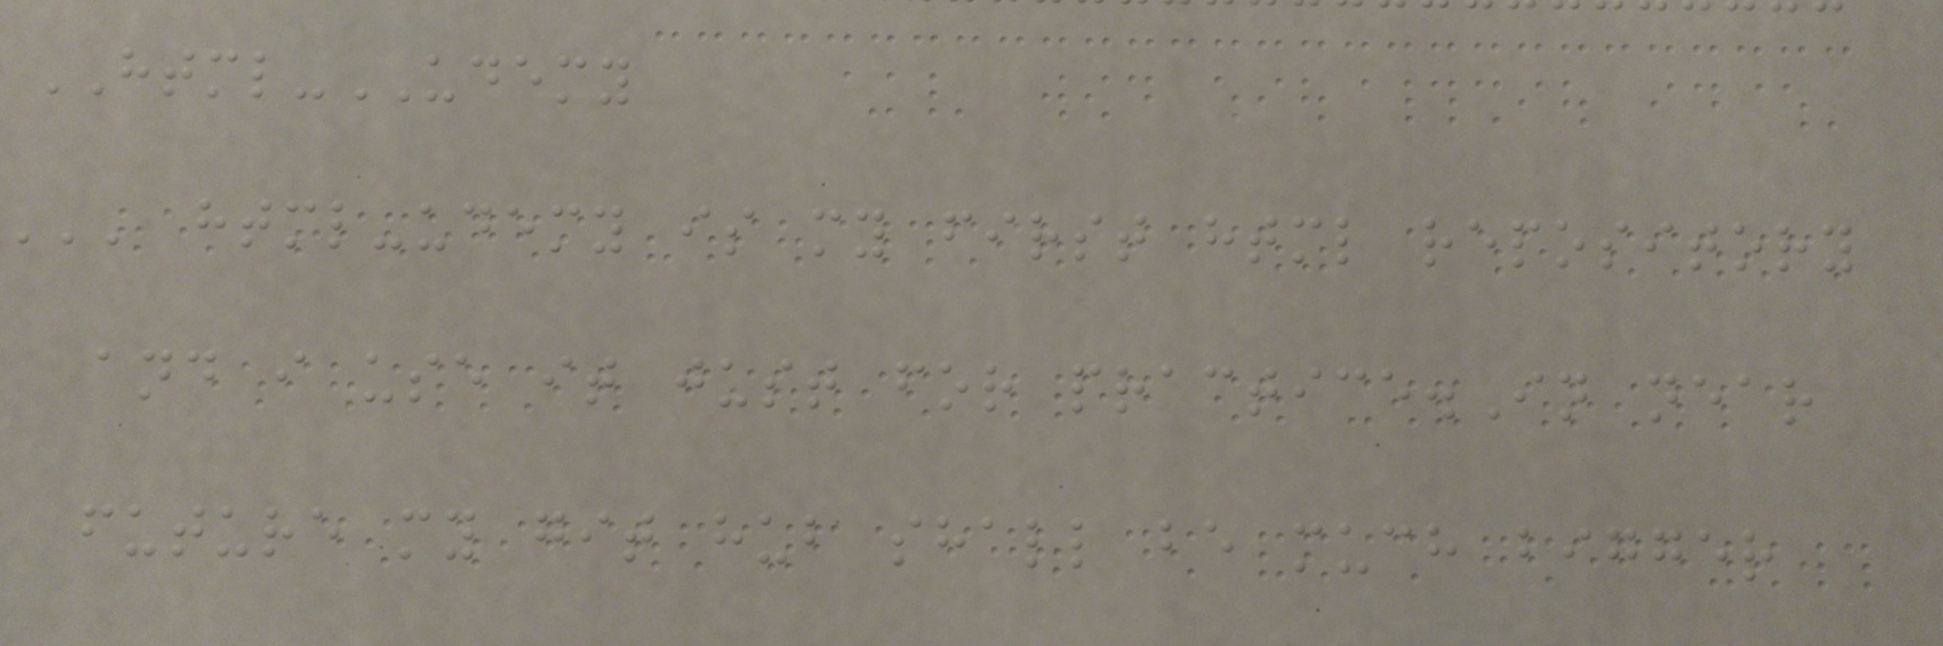HTML-UDEMY
''' html-udemy is my first html repository
and i use it just for practice.In near
future my git hub shall be much bigger
